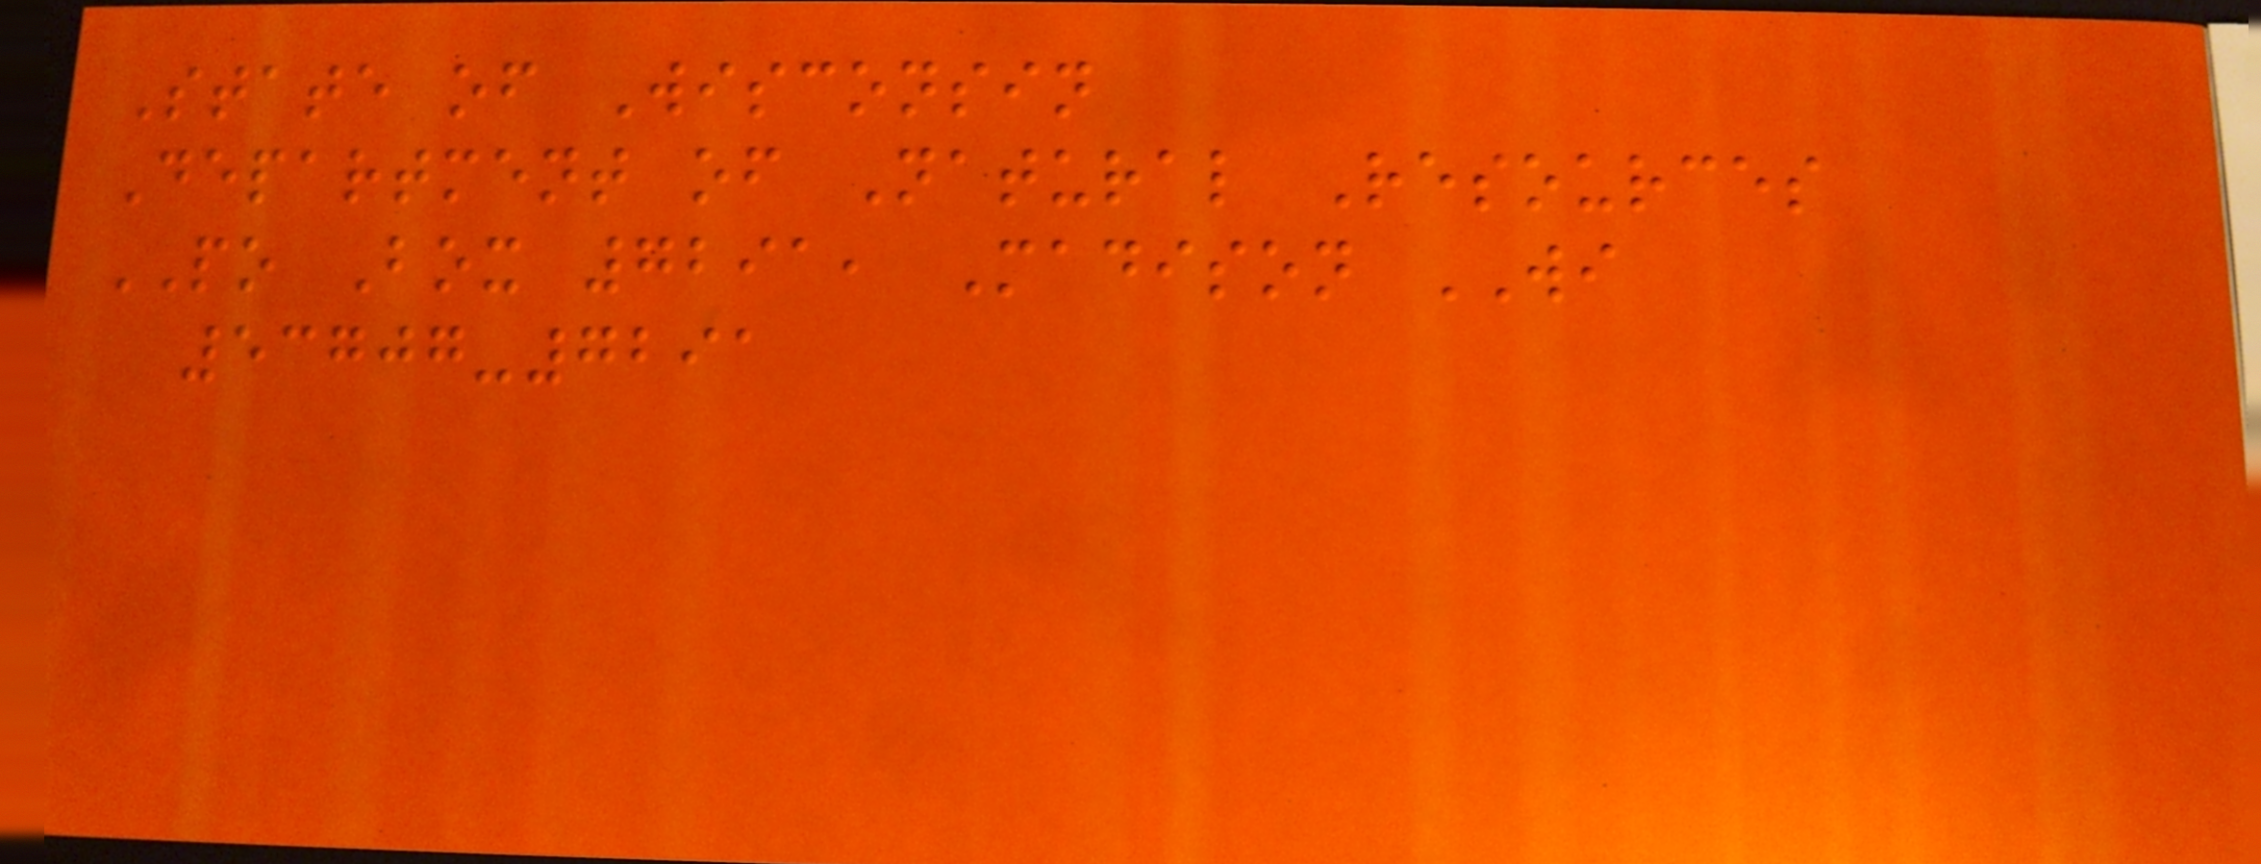State of Wisconsin
Department of Natural Resources
PO Box 7291, Madison WI
53707-7291
